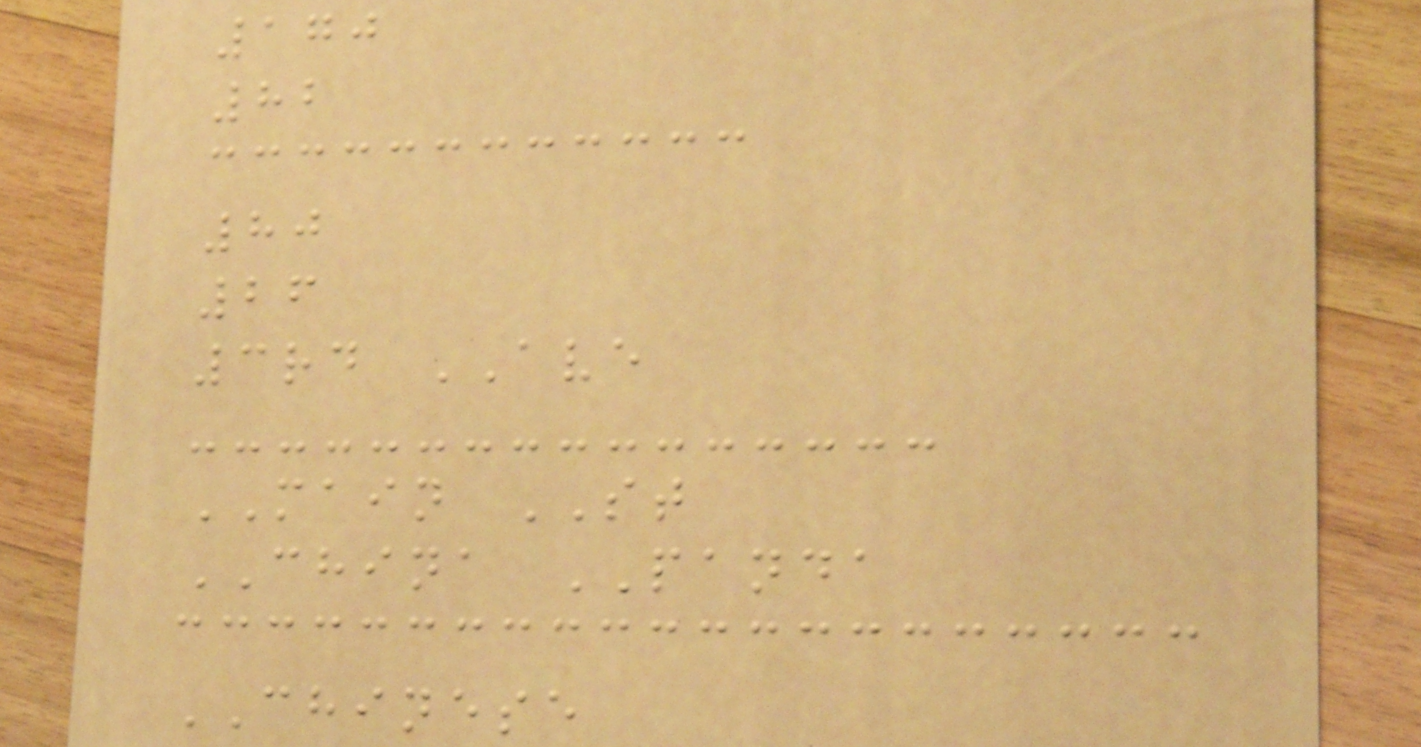170
82
80
26
3rd AVE
MAIN ST
CHINA PANDA
CHINESE
